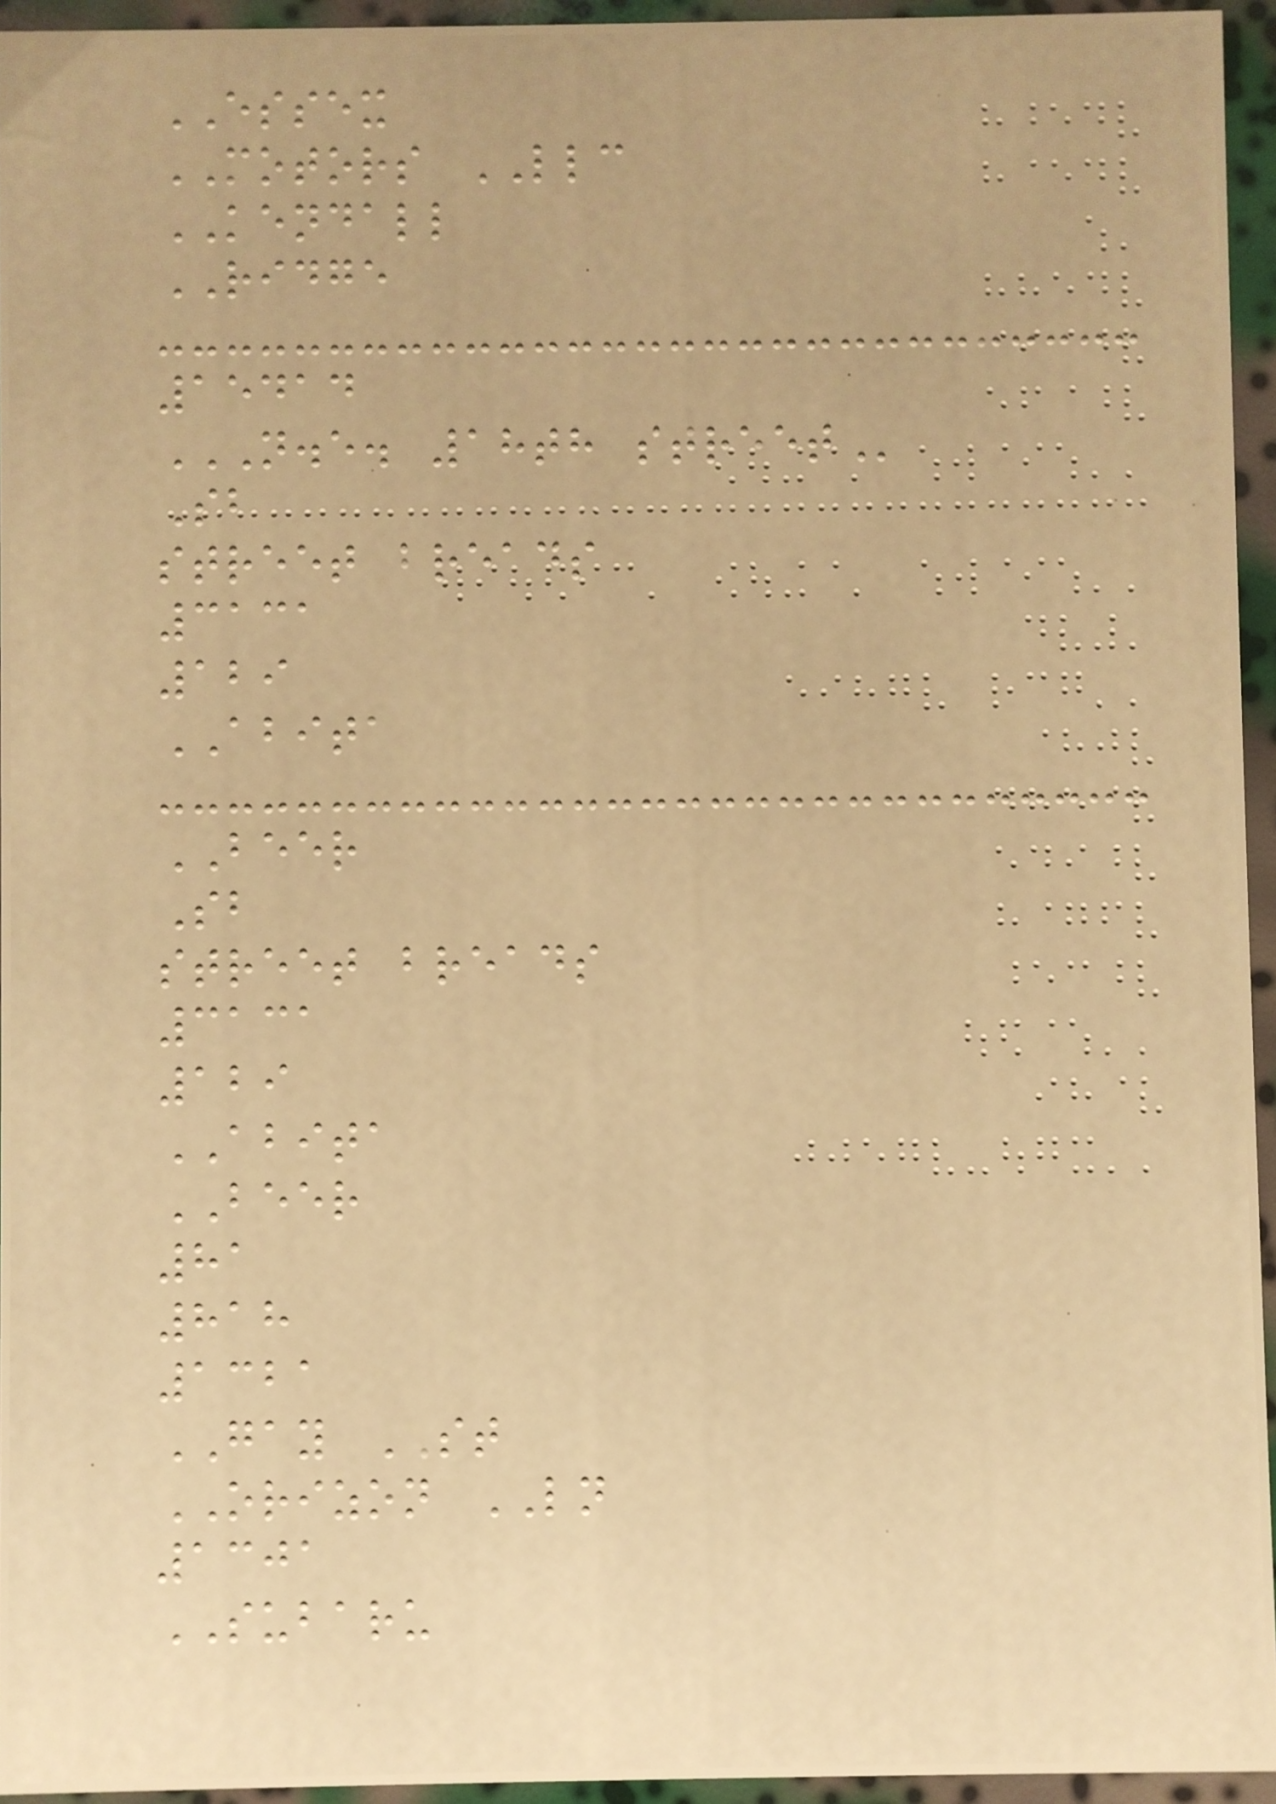ESSEX
MOTORS LLC
KENDALL
RIDGE
15414
N.E. 18TH STREET
Sb
street breads
3131
129
ABITA
BEER
Sb
street breads
3131
129
ABITA
BEER
81
818
1321
GAY ST
ORIZON LN
1301
SUBARU
